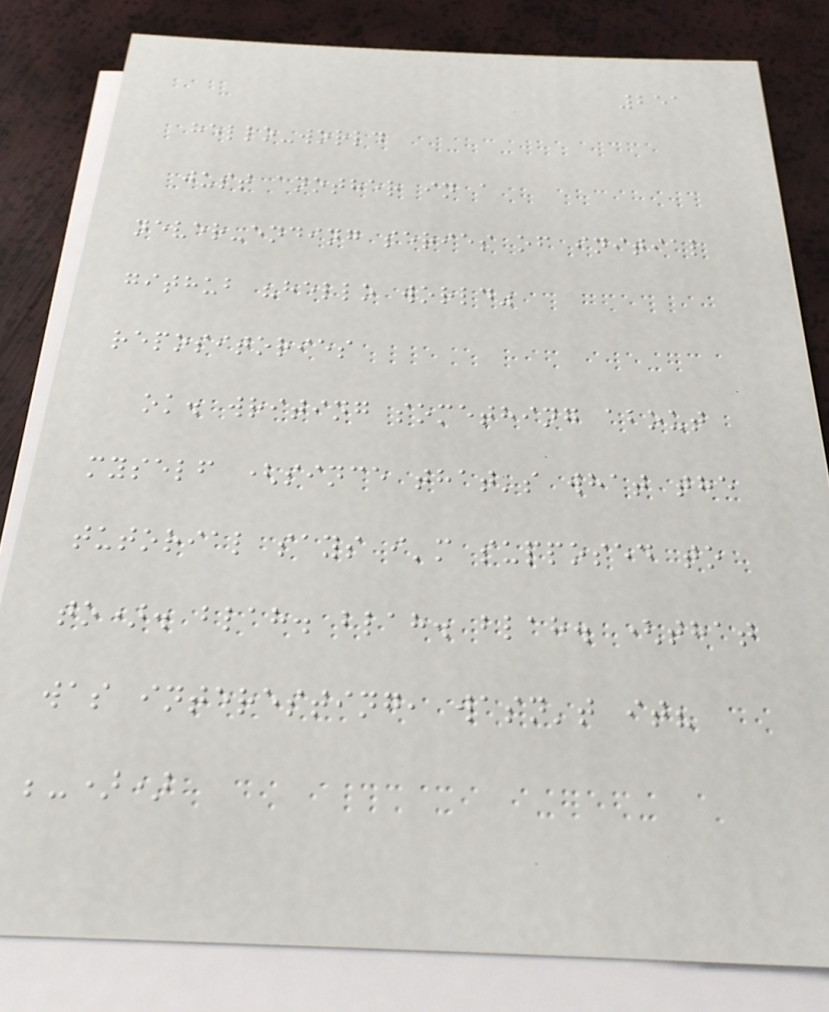251
hello-world
just another in a
never-ending series of initial
github "hello world"
repositories
ok. writing something about
myself (since that's what the
tutorial says i'm supposed to
to). blah. blah. blah. (that
was interesting, wasn't it?
;-))
